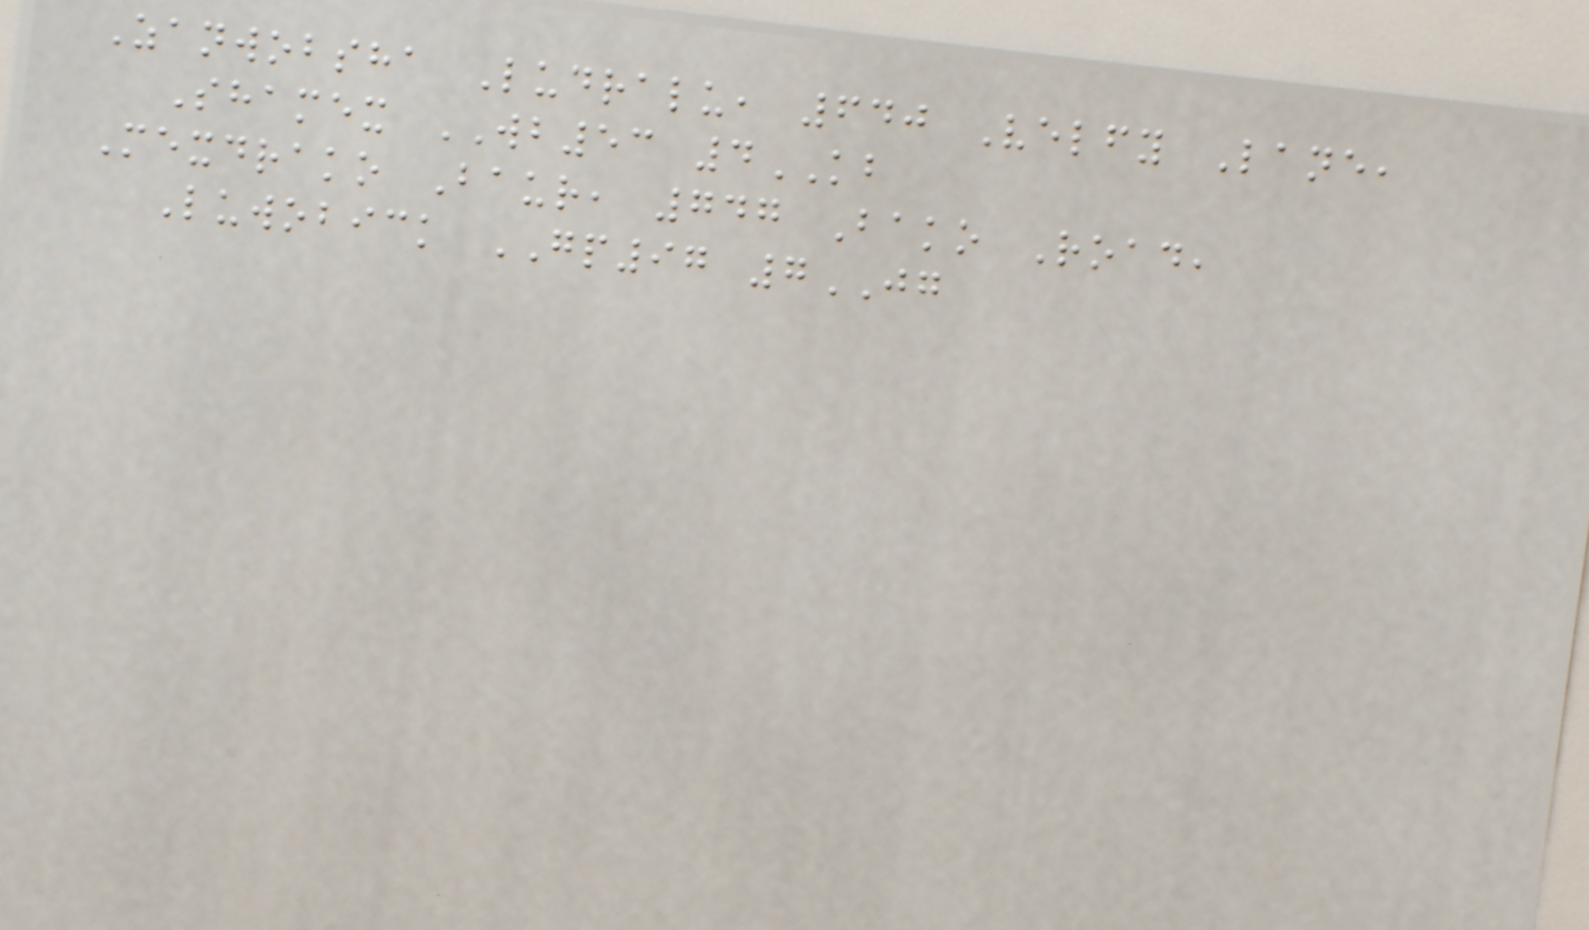Zanwobsha Ludralu, 640 Velfy Lane,
Shamex WB53 4KB
Mexdrako Baur, 747 Bako Road,
Luwobick GP97 7JG
